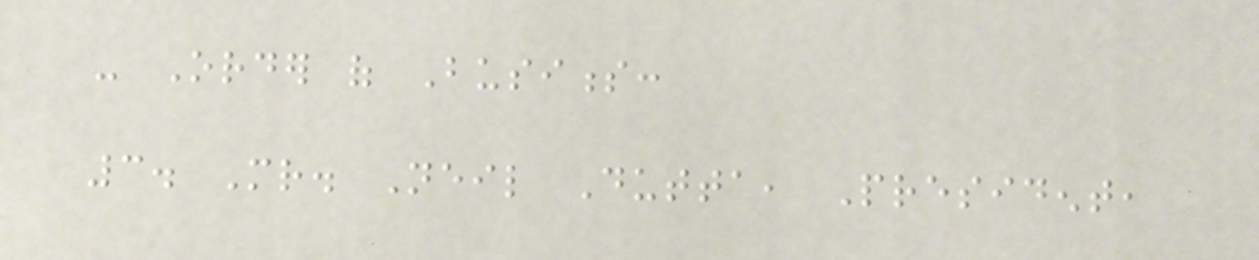- Order of Business:
3. Mr. Neil Dutta, President,
